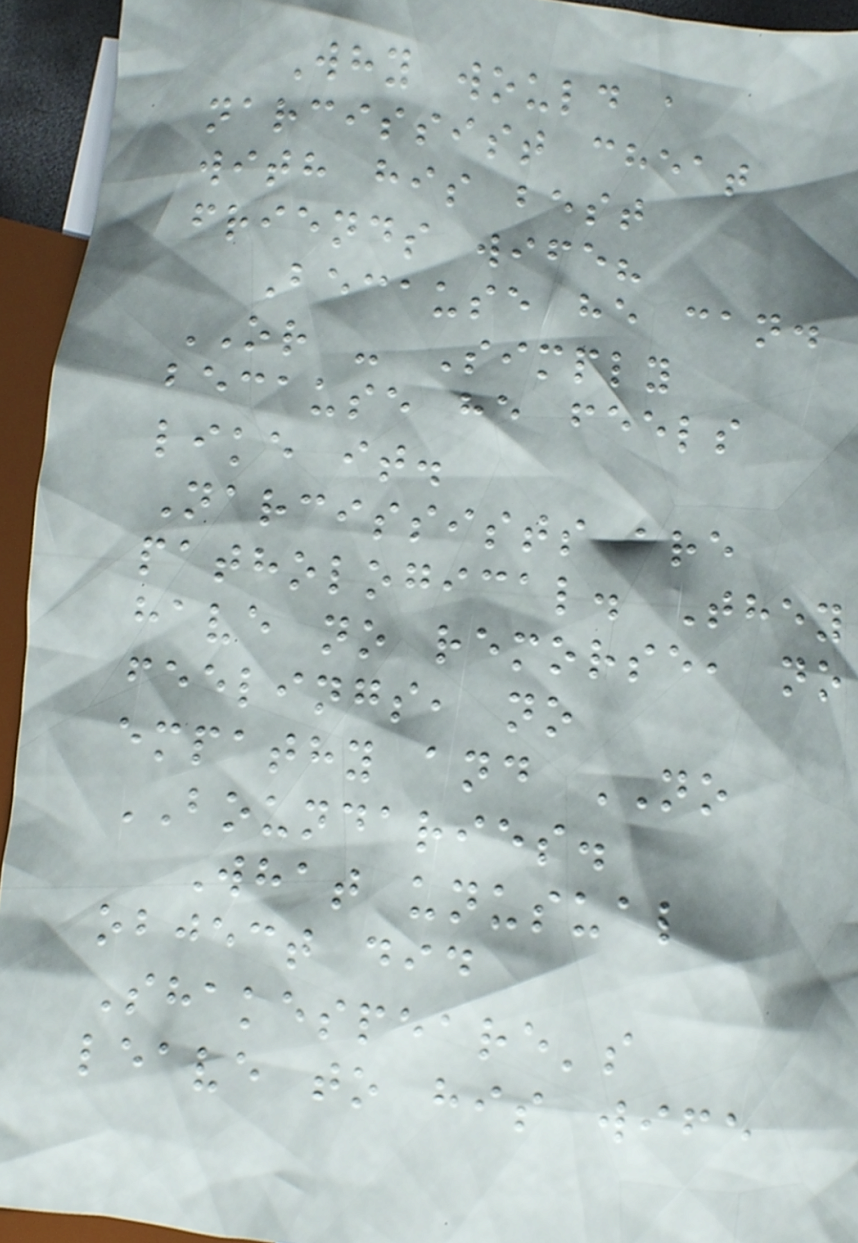Why would a
narcissist cheat
with his best
friends wife?
Because he can.
OR - Simply
because he feels
like it.
Narcissists are
pathological. They
have no remorse, no
feelings, no
empathy and NO
BOUNDARIES.
What unusual
object did
Shakespeare's
leave to his wife
